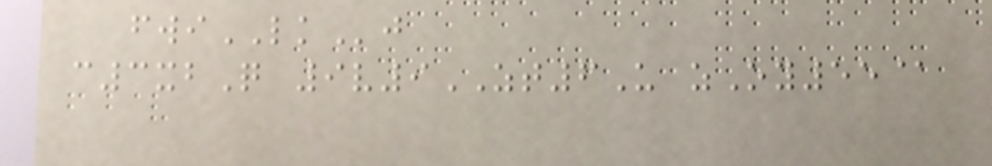fwiLKj
c3xbQ 9v9ZT6U zOy55@
